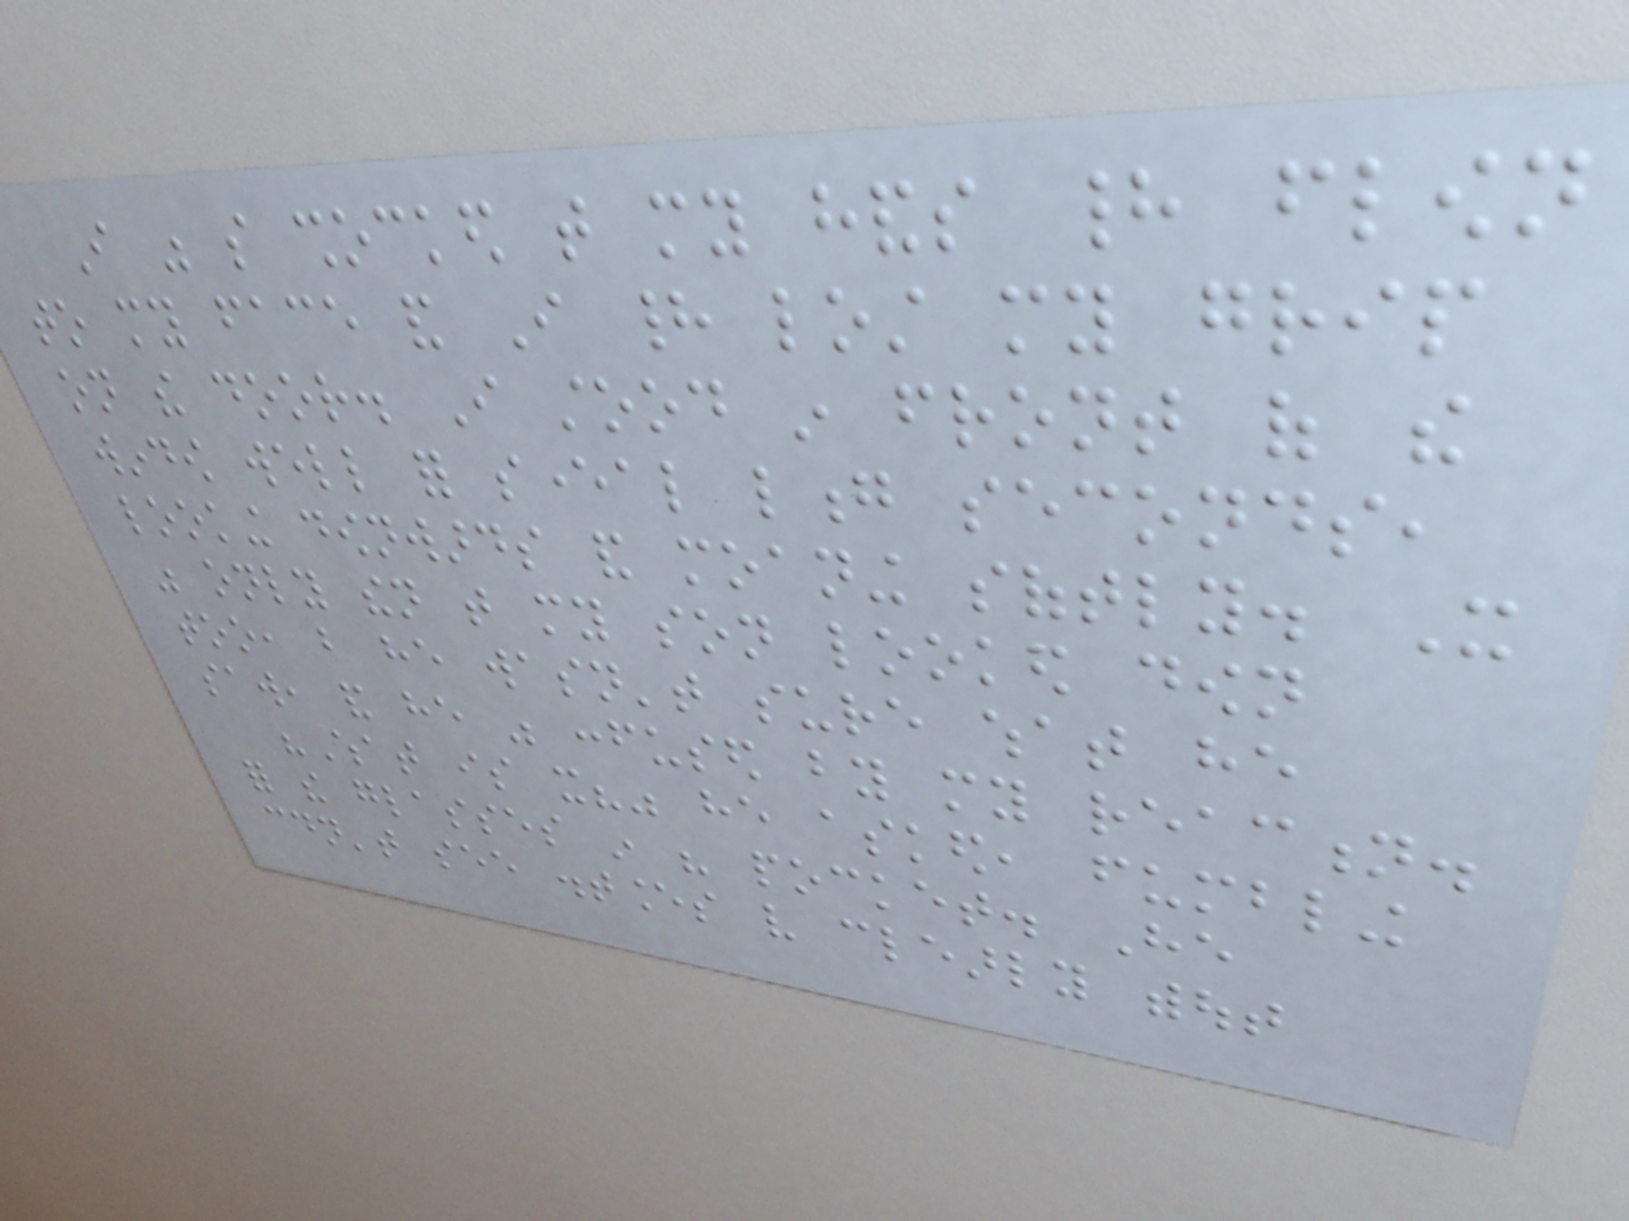I was so shocked that my hands had flown
to my face and I had lost my grip
on the door. I stood in front of the
window well for several long seconds,
looking downwards and moaning softly. It
was only then that my son looked down
too, but he wasn't sure what he
saw, and he was confused by my reaction.
"What is it?" he asked, fumbling
for the glasses in his pocket. He
couldn't see distances very clearly without
